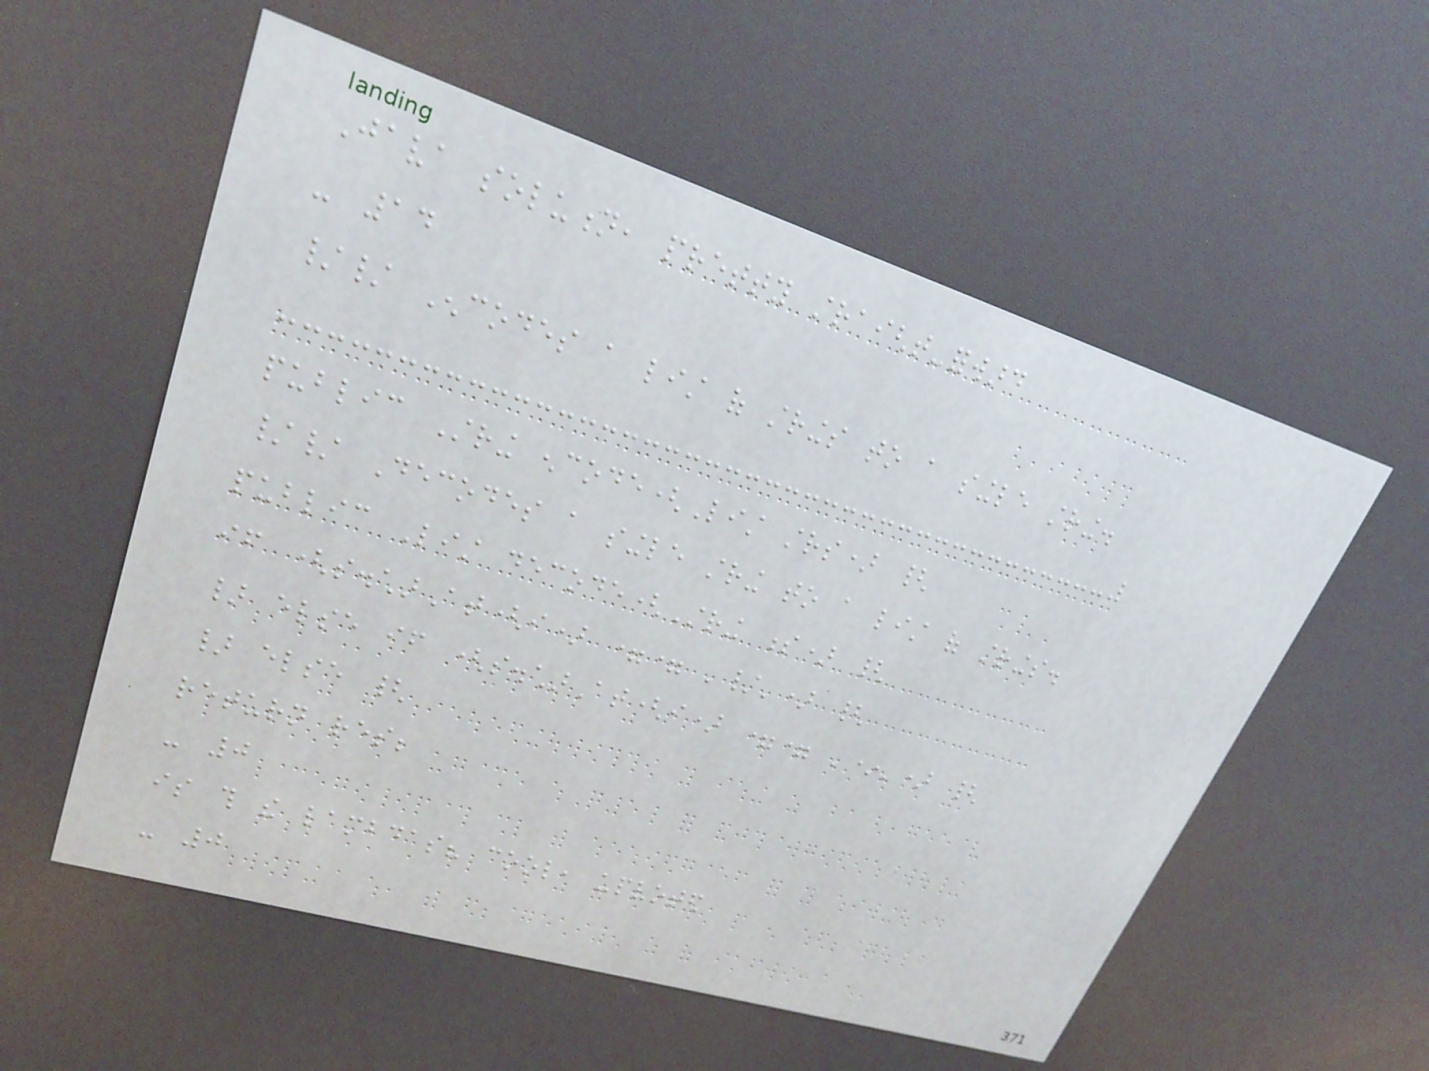Java solution, pretty straight-forward
- 14
// Encodes a list of strings to a single string.
public String encode(List strs) {
// Decodes a single string to a list of strings.
public List decode(String s) {
if (s.charAt(i) == '/') {
} else if (s.charAt(i) == '*') {
} else {
return res;
- 0
is this the lambdas? cool, upvoted
- 0
